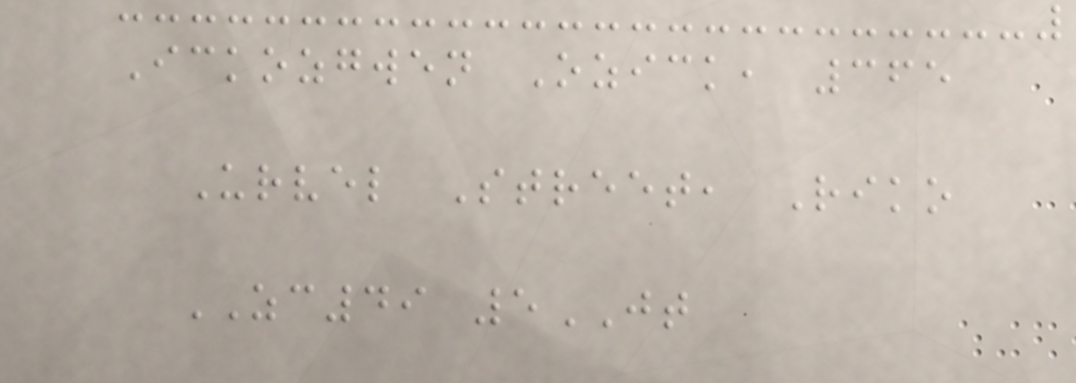Ickozgwen Ozick, 365
Urvel Street, Riko
ZC49 5JT
